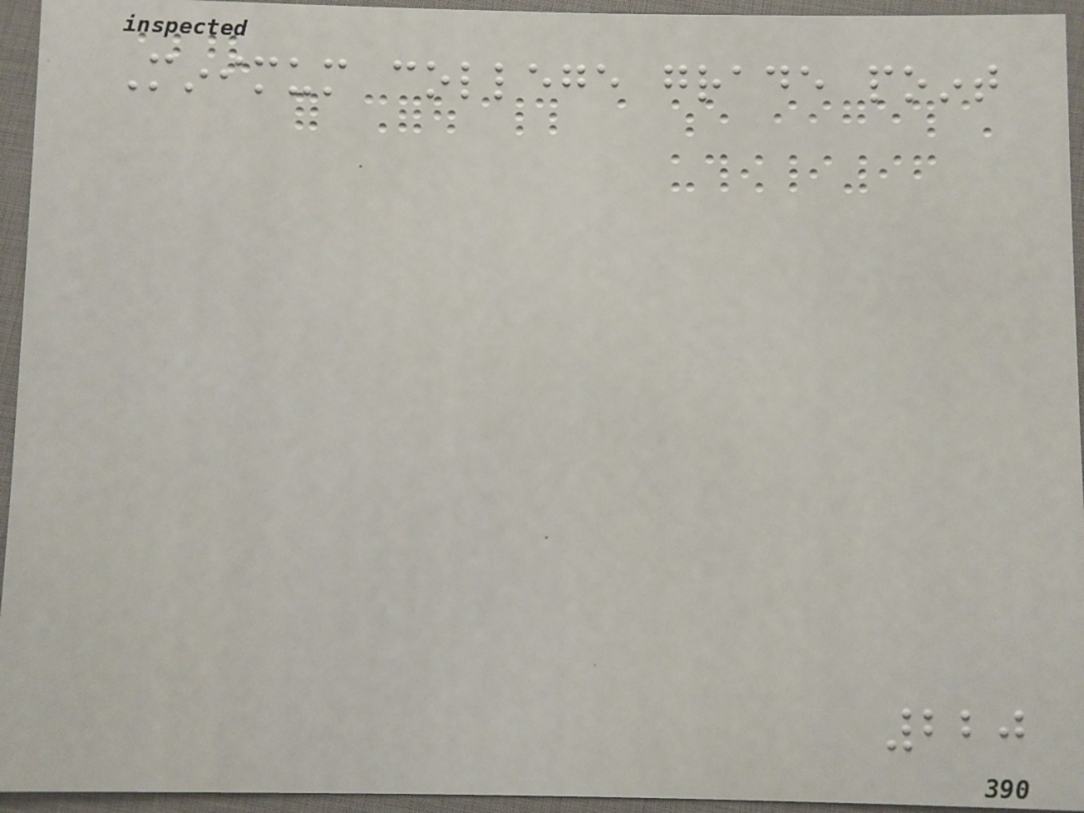Minimum college grade point
220
